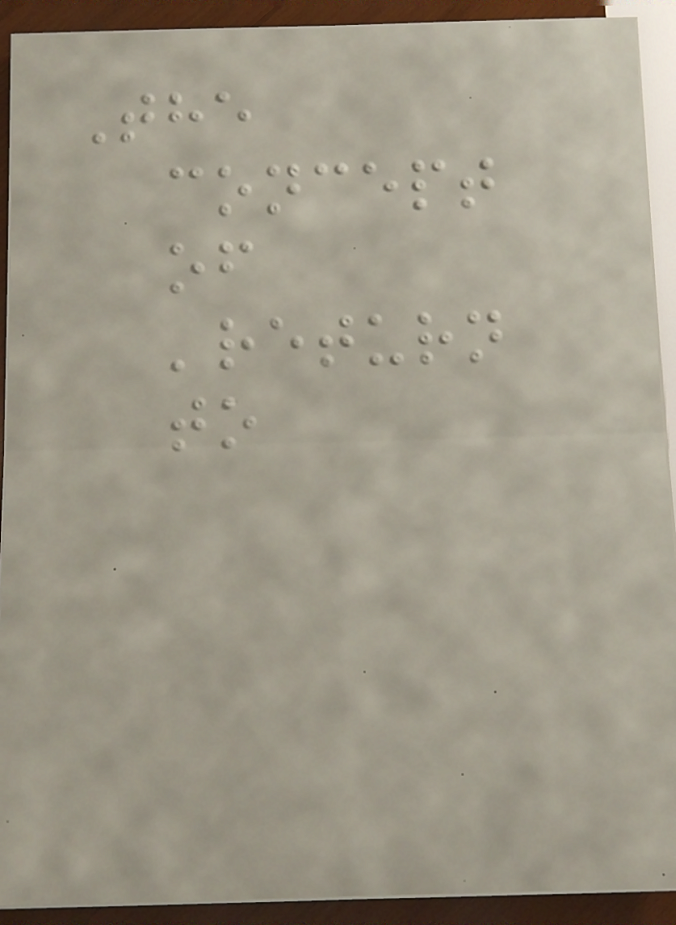The
concept
of
'return
to
